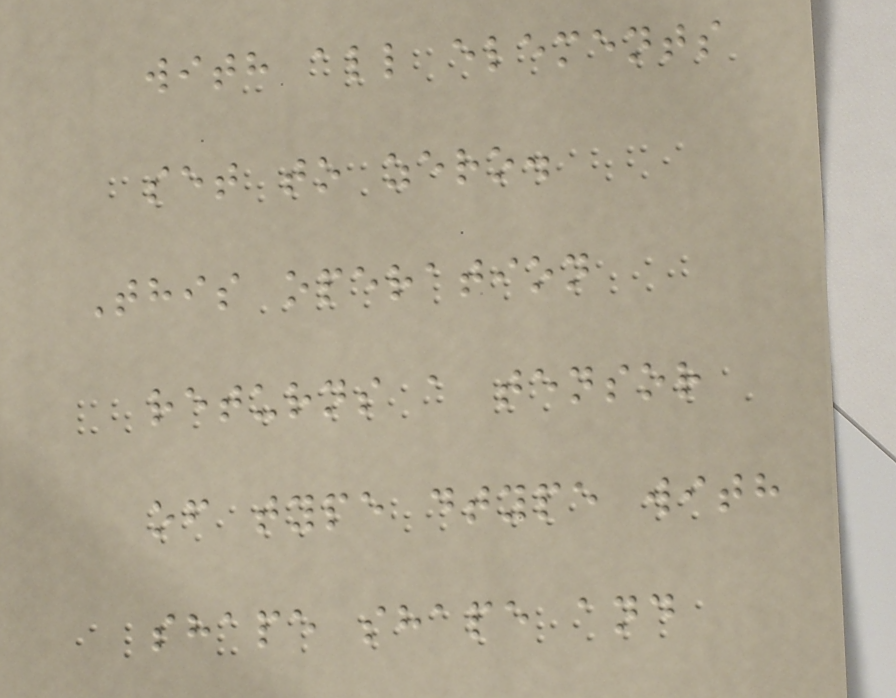with all elements
set to zero.
This operation
returns a tensor
of type dtype with
shape shape and
